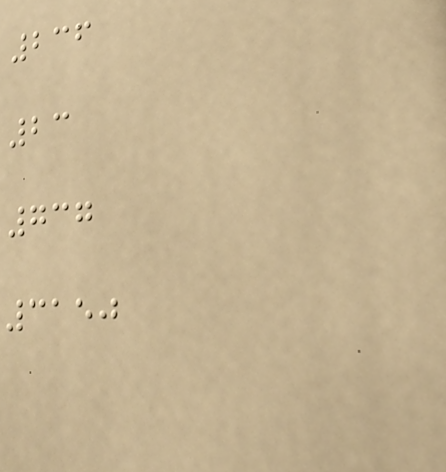236
23
737
3150
